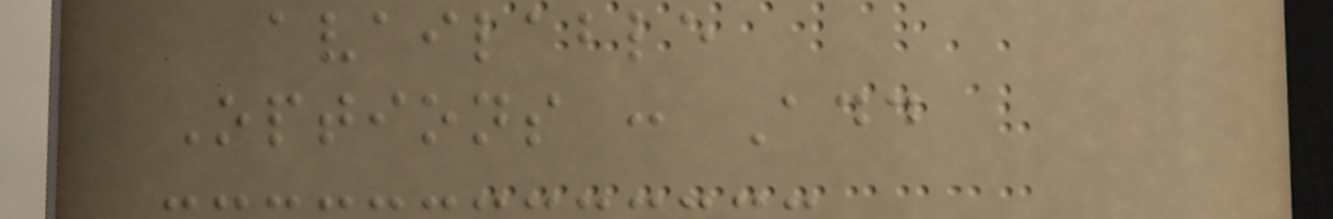available
Options : Add
